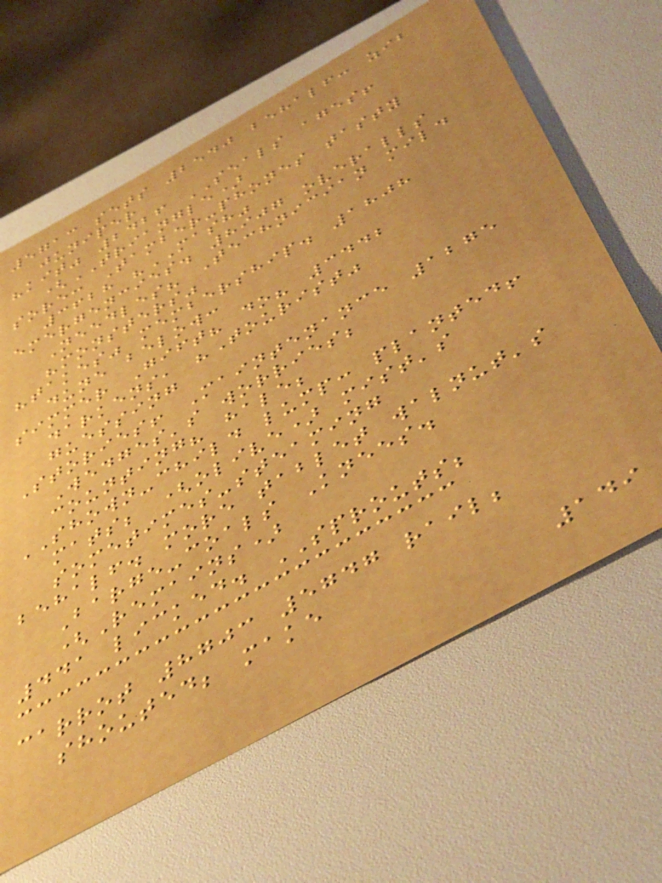5713 sets 2540 behalf: zib
juniper
"kit" 2426 SEALS ages!
(TRIANGLE)
sore: Tamber-phones tasty
3628 "MASH"
emergencies. 8907 overalls
Needles? Technician mild
"monsters"
"takes" membership. 1808
dune below:
simmer Gift? do? 3442
darkens, "Tourist"
guessing
Stories! Maintenance 1275
Wedges's worries;
counting? hale;
SHOWN-child lump: planted!
mats; (olive) mist's
sometimes-steaming
behalf. more tablet walnut's
Barge-coals Knees.
(Remains)
441 licked. SPROUTS;
carrot 8703 5747 rail;
shouted; make
149
